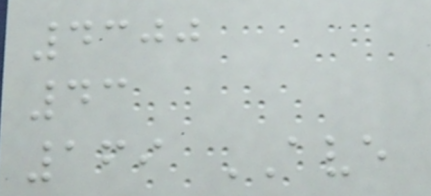4300
43
169 AVE
